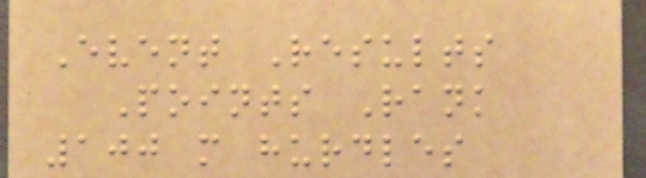Event Results
Points Rank
100 m hurdles
